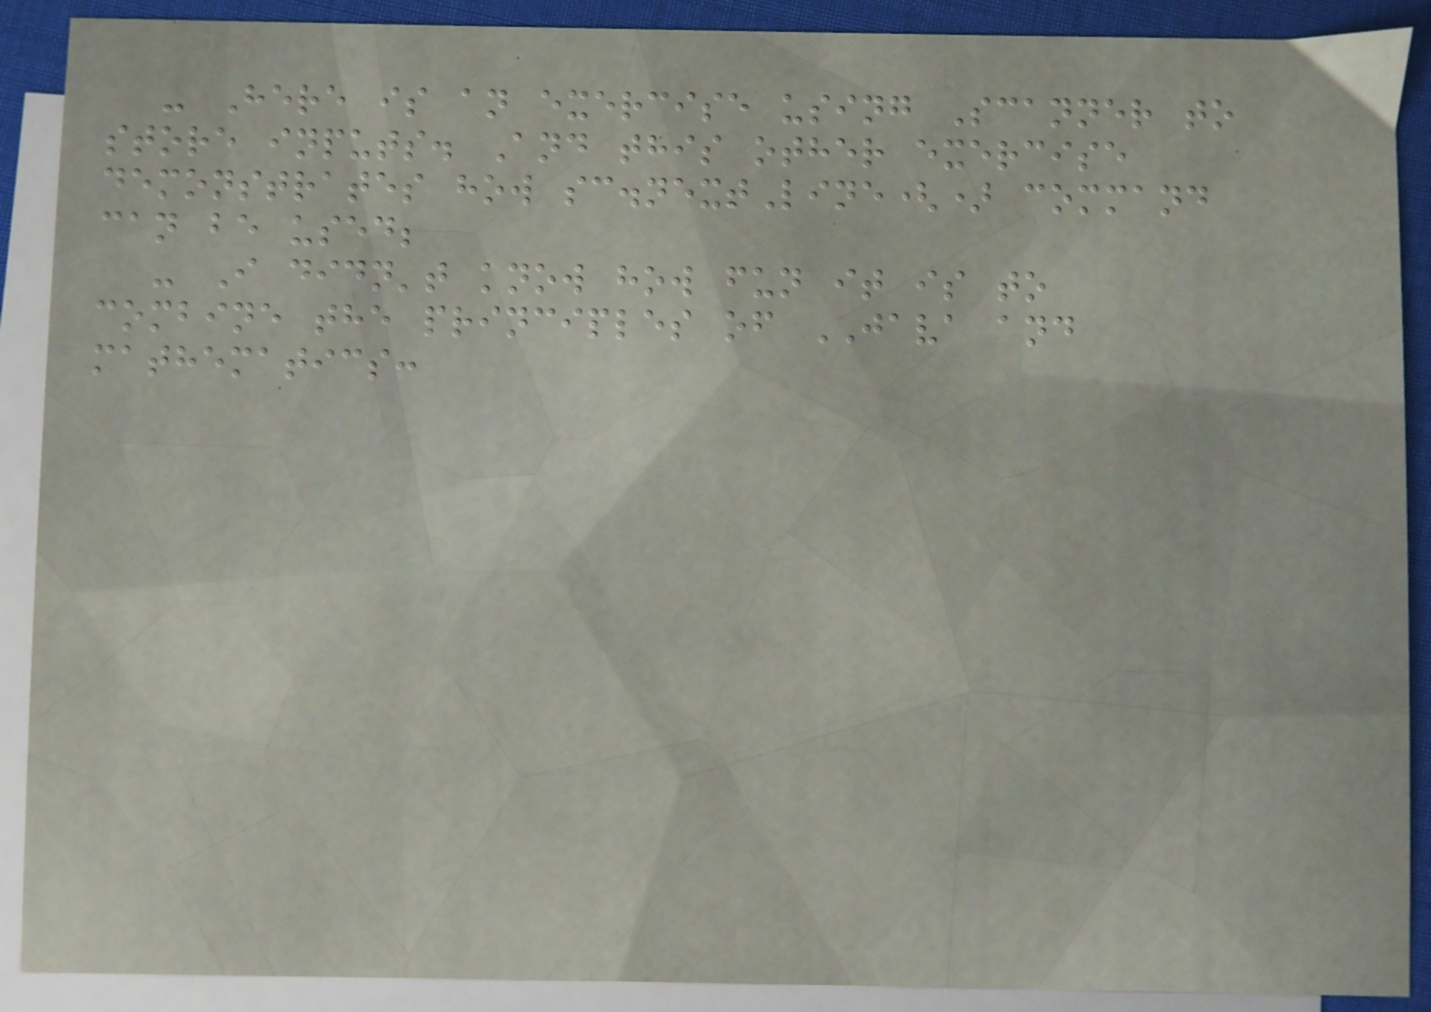- Here is an exercise using Scanner to
store inputs. And this other exercise
demonstrates how sc.nextLine() command
can be used;
- I didn't know how fun it is to
combine the principles of JAVA and
mathematics:
